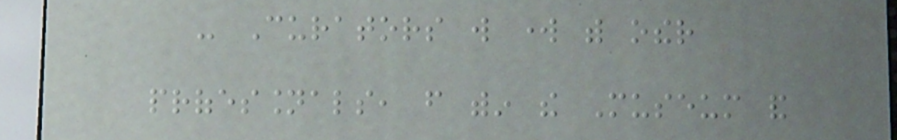- Curators will work with other
professionals, from within the Museum and
